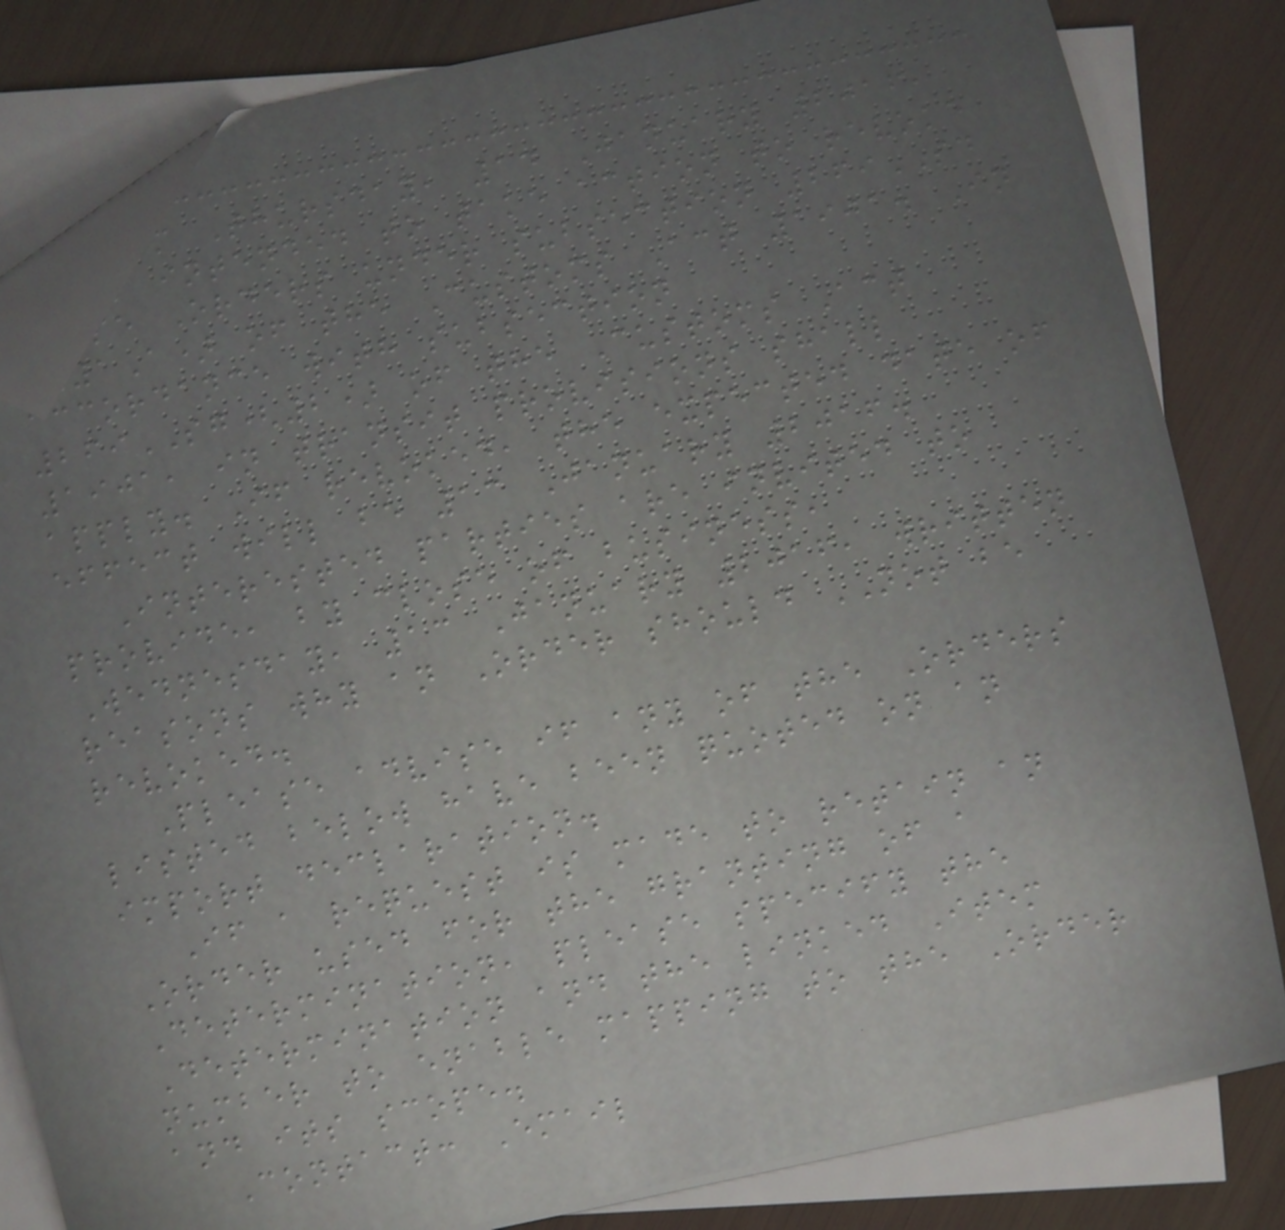From Thursday, 14 January 2016,
it is intended to take action to revoke
these Orders under subsection 269SD
(1A) of the Customs Act 1901. In
accordance with subsection
269SG(2) of the Customs Act
1901, in transit provisions shall
apply. If revoked, the expected date of
effect will be 13 January 2016.
Interested parties are invited to
provide, by close of business,
Wednesday, 13 January 2016, written
reasons why an Order should NOT be
revoked.
Please advise if any of the Orders
listed below have been quoted on an
import declaration.
If a request is made to retain an
Order used for the granting of a
Determination, please specify the
Determination and the linked Item
number to enable mapping to the Order
and its scope.
Contact: Email
